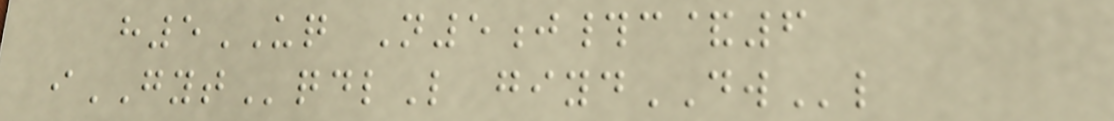h5UQ N5j#c&6
iGYTqdlL giydDWl
